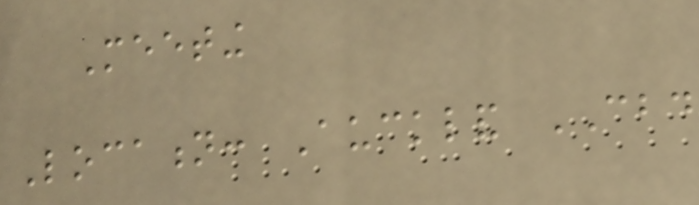Meeting
Location: Auckland CBD
